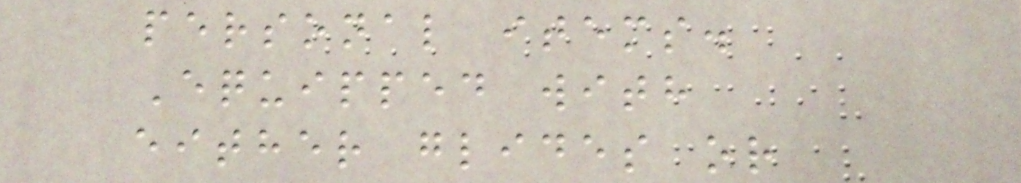personal items.
Equipped with
either glides or
